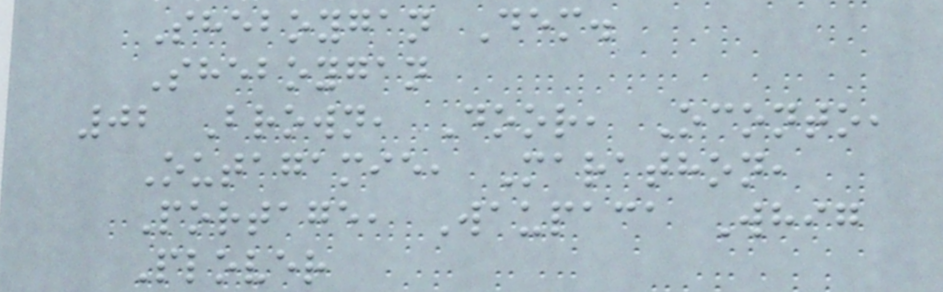Sheboygan Dem.
Sheboygan
02 Brown, Door, Oconto,
Outagamie, Marathon,
Portage, Waupaca Whig
Plover
